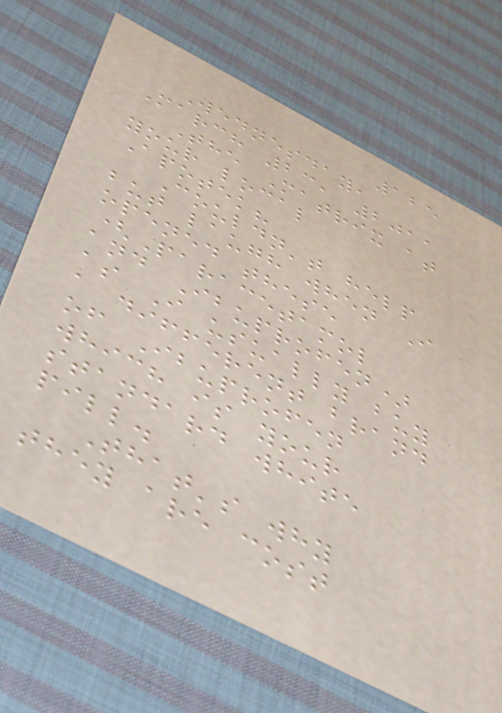125
Wednesday,
March 23, 2011
The Matrix at
your local
Apotek?
Couldn't help
but laugh when I
opened these
(Paracetamol
and Ibuprofen)
as I usually buy
a different brand
of Ibuprofen
which is your
standard white
pill.
That's why
they are cost
